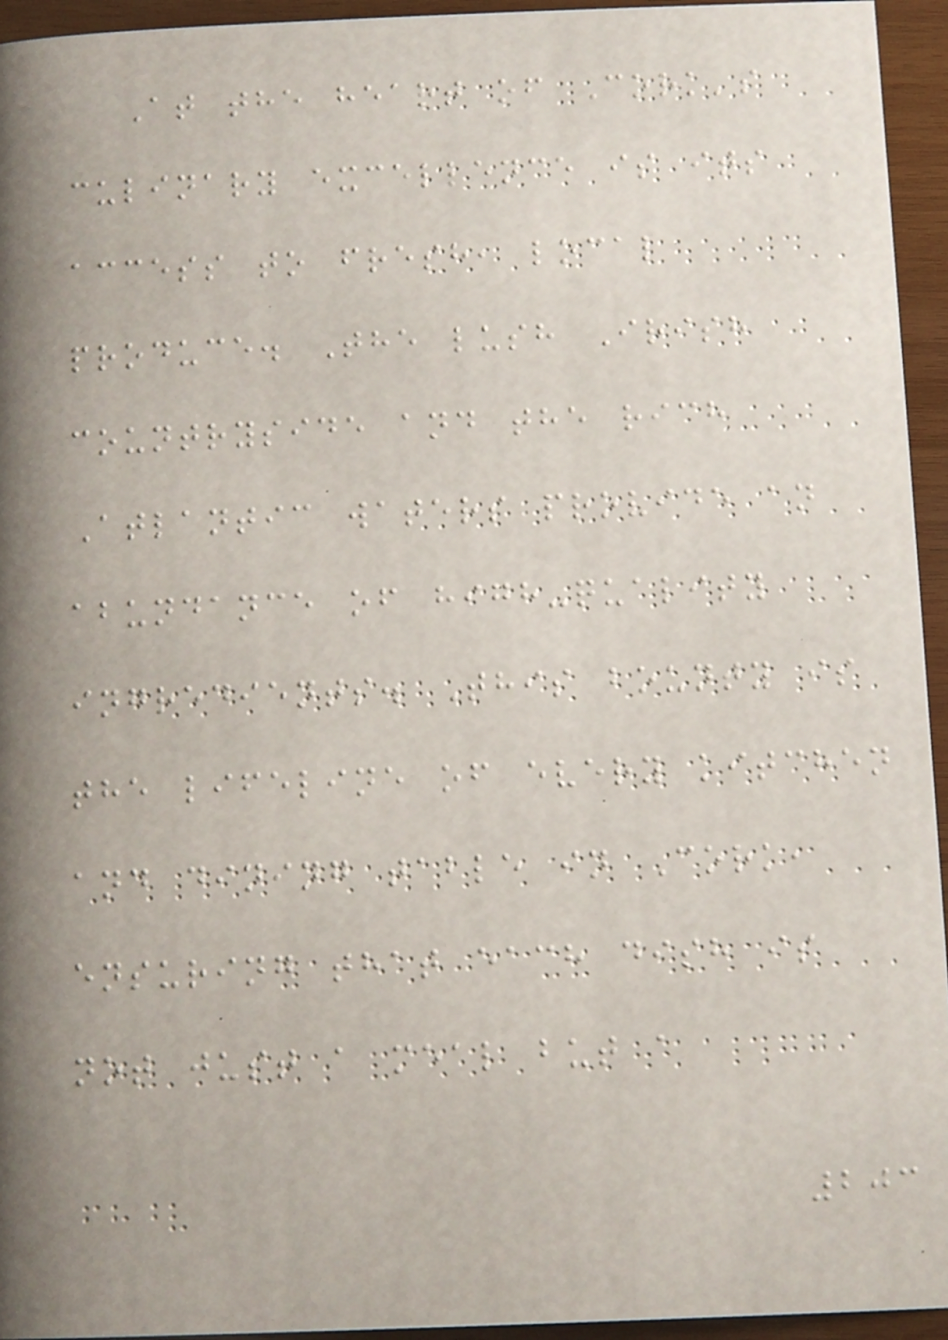At the heart of Cork's
culinary excellence is its
access to fresh, local
produce. The lush Irish
countryside and the rich
Atlantic waters provide an
abundance of high-quality
ingredients. This bounty is
the lifeline of every kitchen
and dining table in Cork,
ensuring that each dish is
not just a meal but a
203
